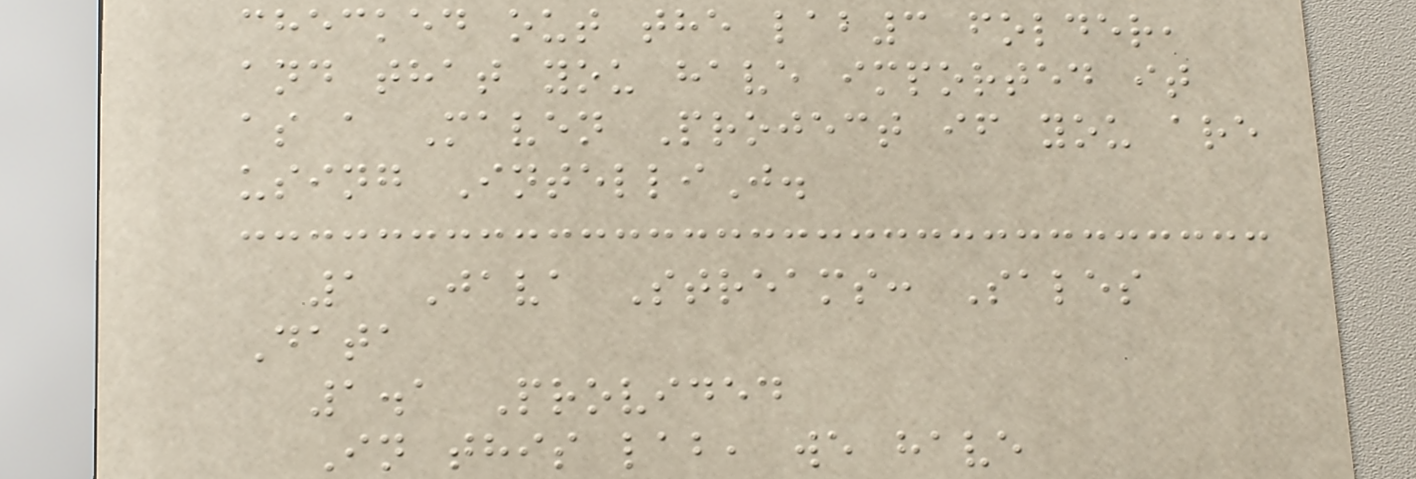checked out the lab3 folder,
and that you have imported it
as a Maven Project if you are
using IntelliJ.
1 Java Streams: Sales
Data
1.1 Provided
In this lab, we have
